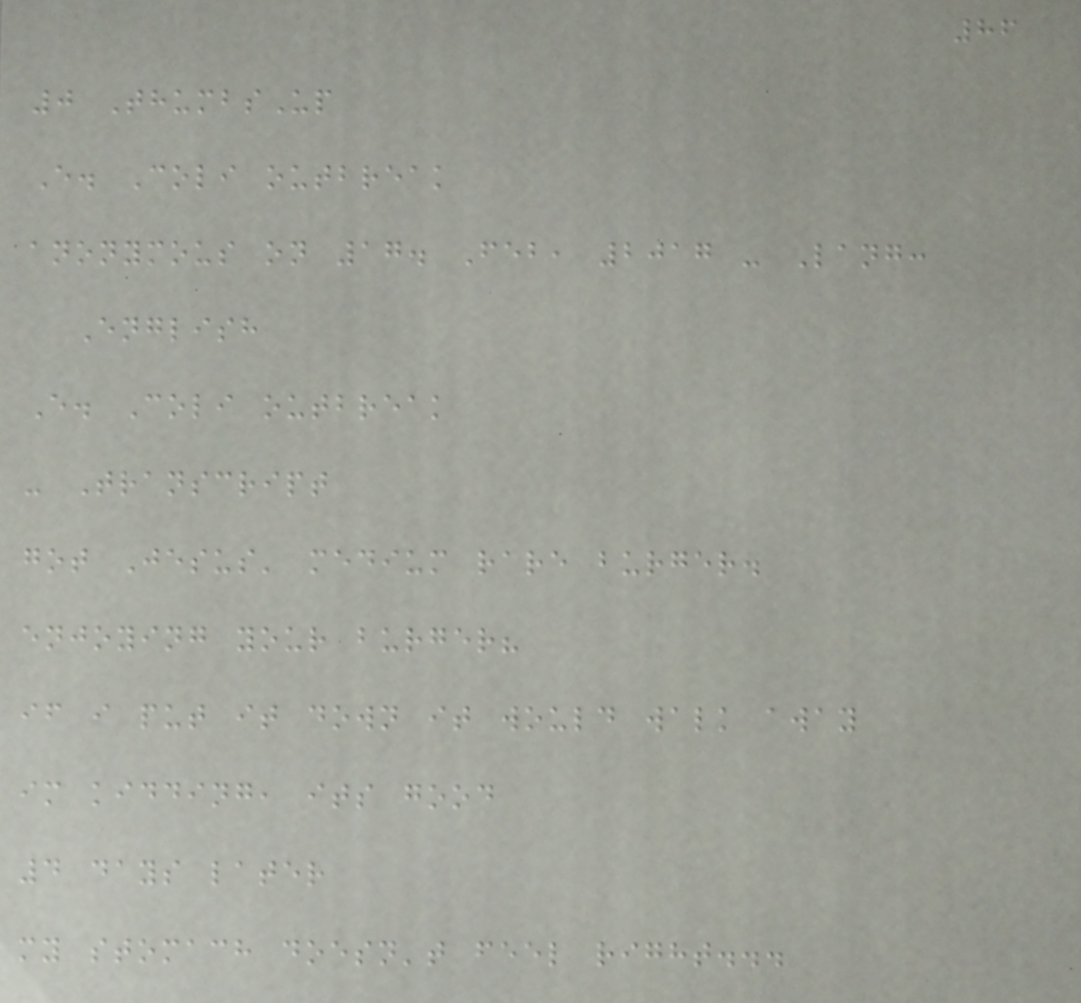86
0 ThumbsUp
E. Coli outbreak
anonymous on 17. Feb, 2017 - Lang:
English
E. Coli outbreak
- Transcript
got Jesus' medium rare burger.
enjoying your burger?
if i put it down it would walk away
im kidding, its good
4 days later
my stomach doesn't feel right...
